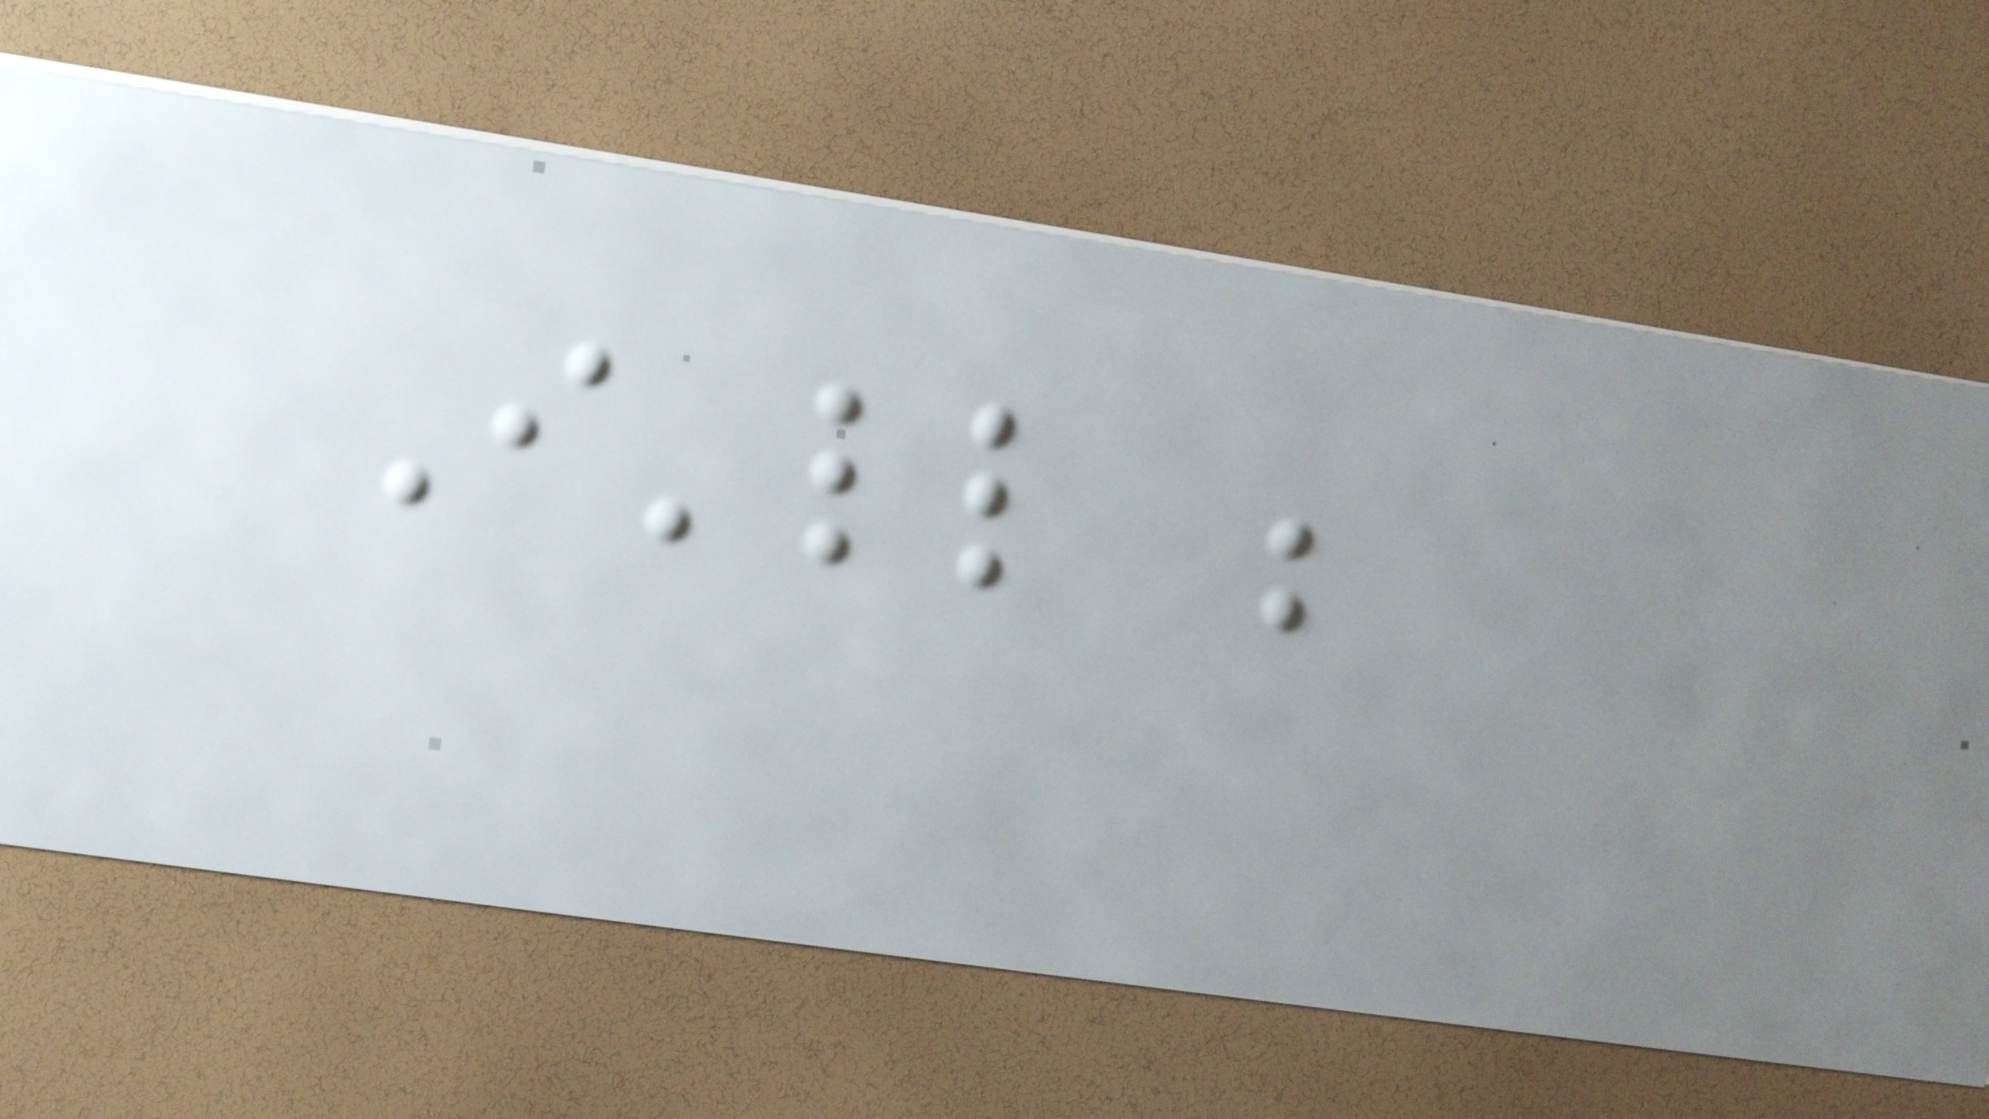I'll be
